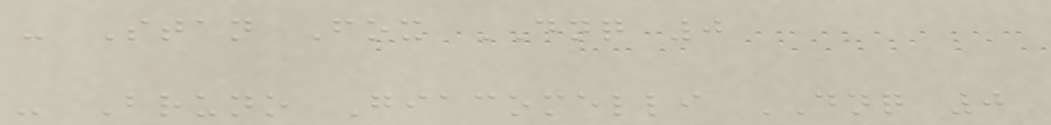- Stan Fox DNQ 0
- Bruno Giacomelli DNQ 0
